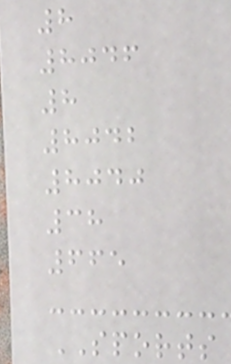8
8046
8
8042
8040
38
665
SPORTS
